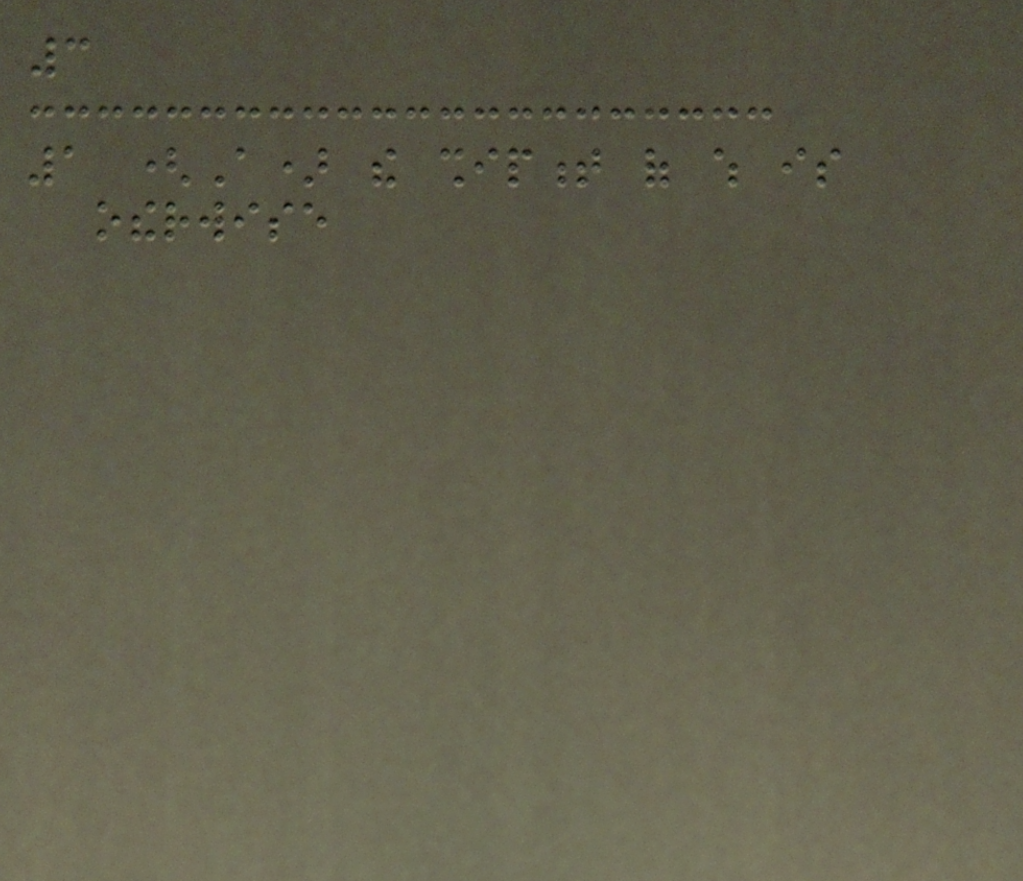3
1 (A) the shipment of which is
otherwise
